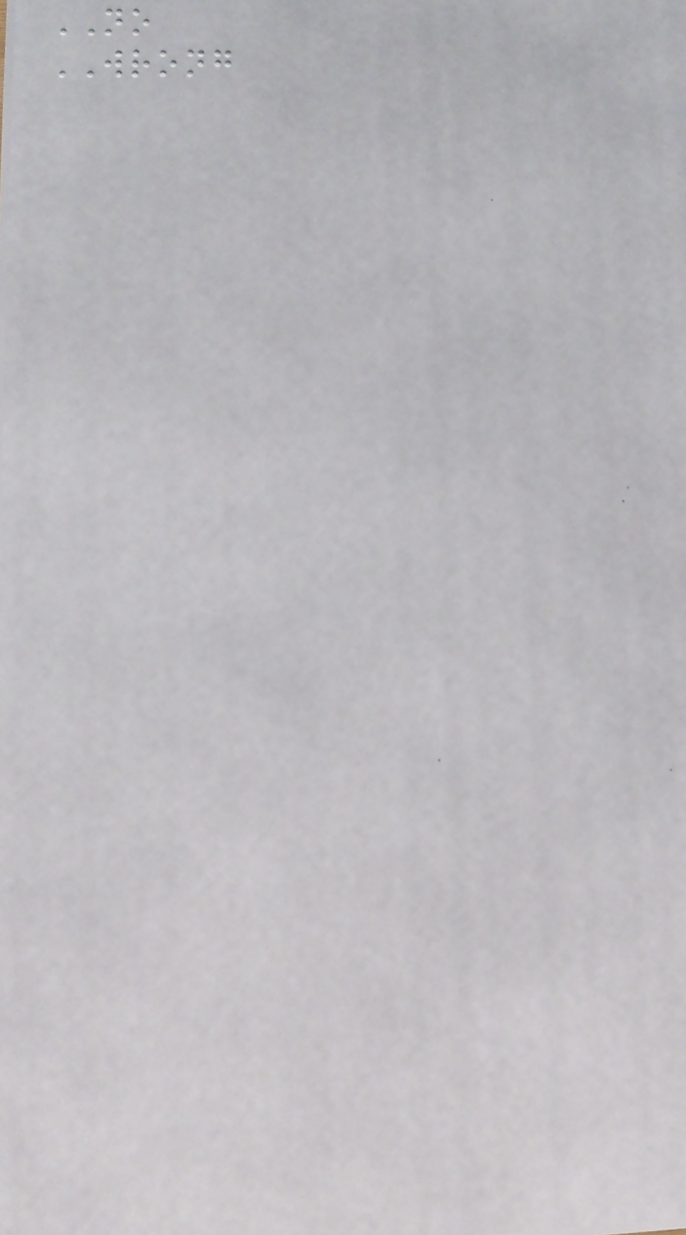NO
WRONG
